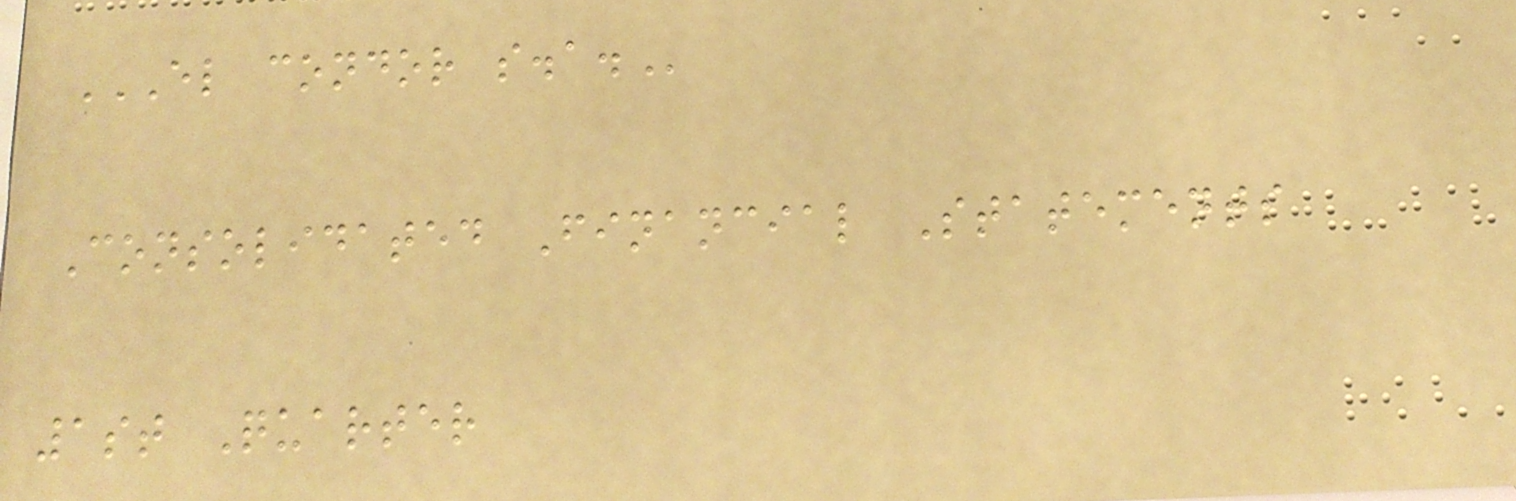EL CONDOR S.A.
Consolidated Financial Statements
1st Quarter
